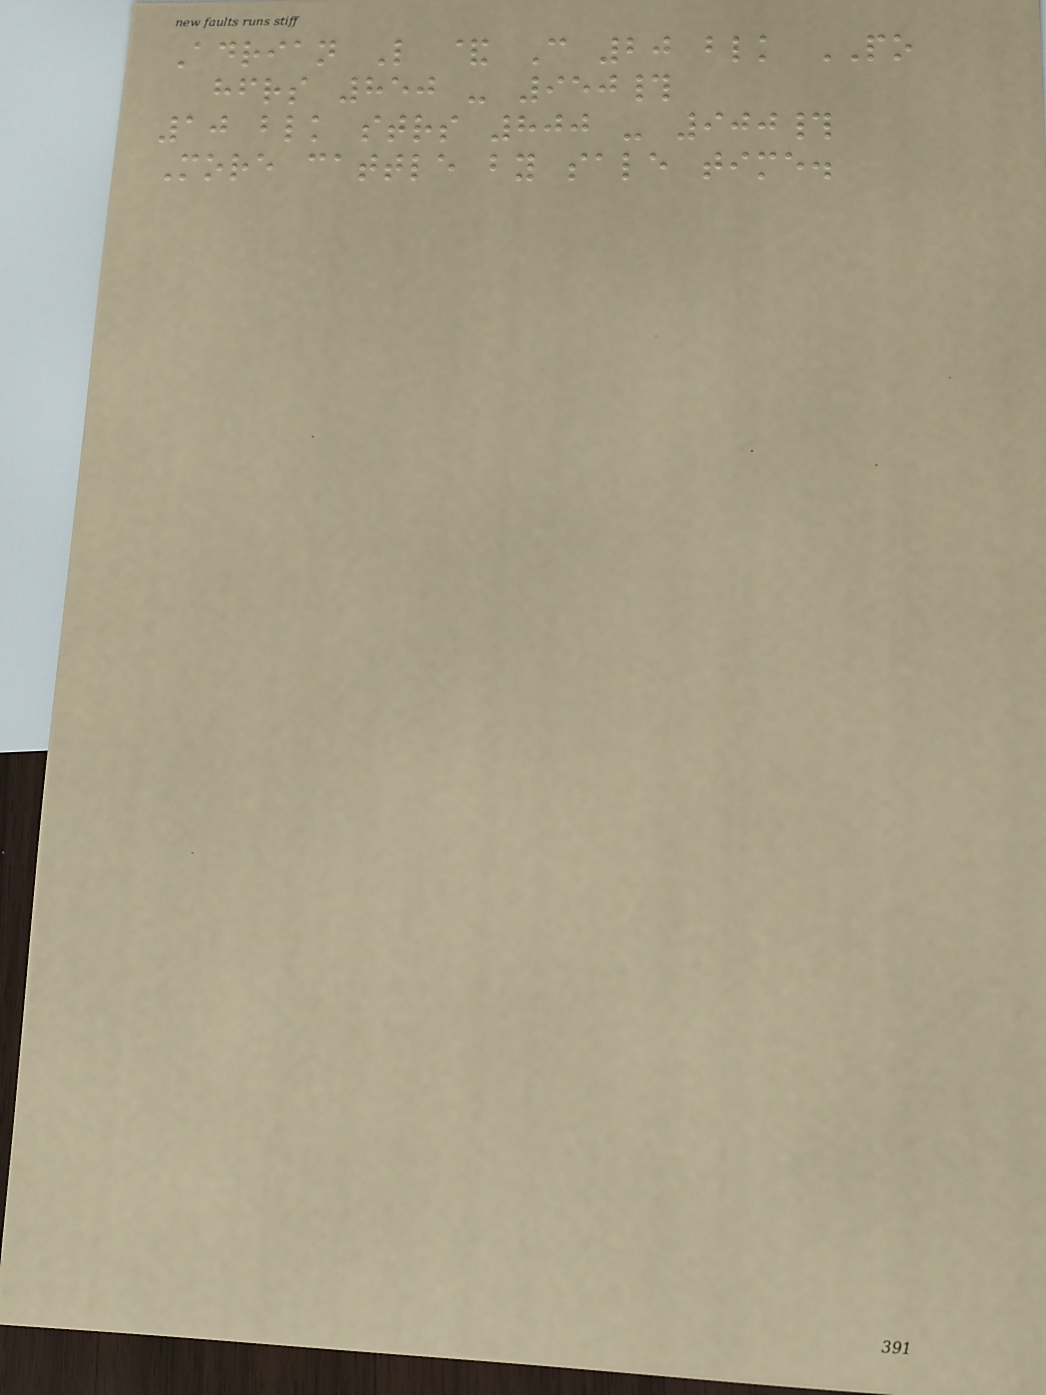Adrian L & C 20 blk PO
hfrs 850 - 950#
10 blk strs 800 - 900#
More cattle by sale time.
